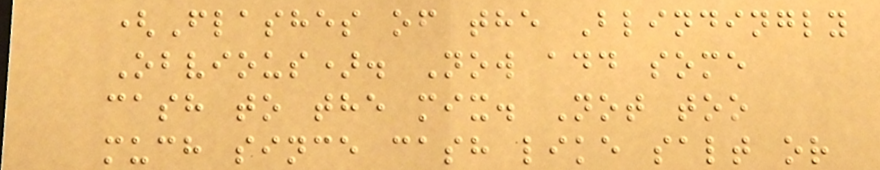(Flashes of the Blindingly
Obvious). Now add some
cash to the mix. Not too
much since cash like salt or
